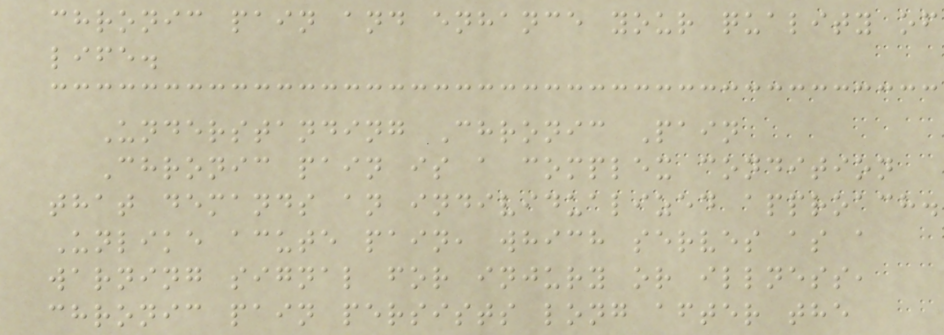chronic pain and enhance your quality of
life.
Understanding Chronic Pain
Chronic pain is a complex condition
that demands an individualized approach.
Unlike acute pain, which serves as a
warning signal for injury or illness,
chronic pain persists long after the
